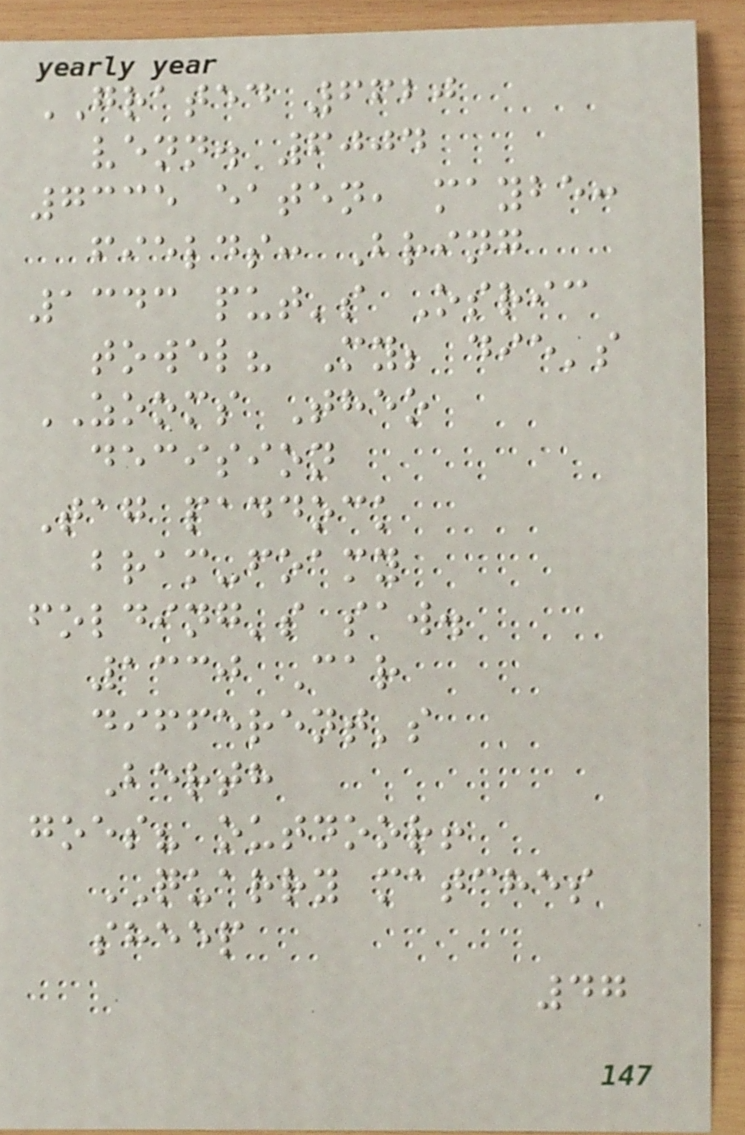GRATED 6620
venn. 6004
7335 eaten, maybe:
fields: Bring
1343 put's Osric
towel? My; die's
ZOOMS Theo
decision
Tag paddock
bram-foamy
folding's saw.
1330 Car
different's
Berth
goes? outdoor!
QUARRY matches
sheep
47
